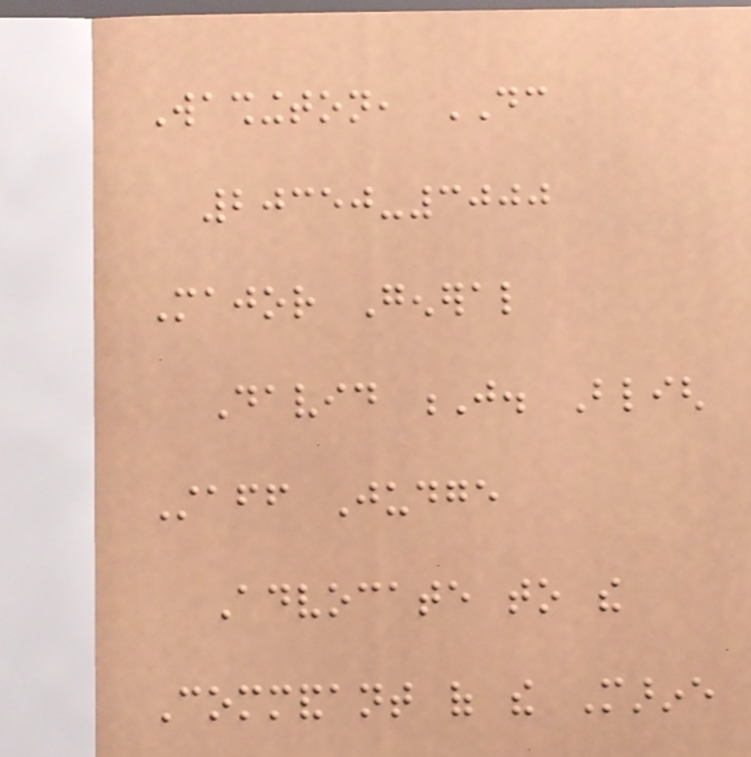Washington, DC
20350-3000
Major General
David J. Bligh
Staff Judge
Advocate to the
Commandant of the Marine
